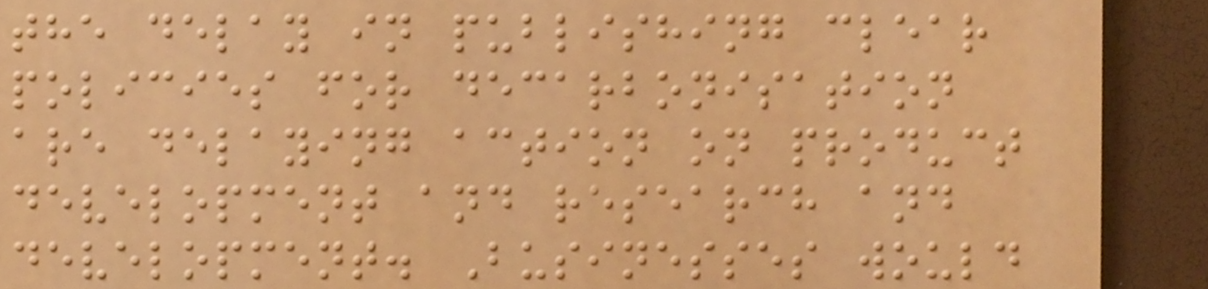the delay in publishing clear
policies for decarbonisation
are delaying action on product
development and research and
development. Businesses would
